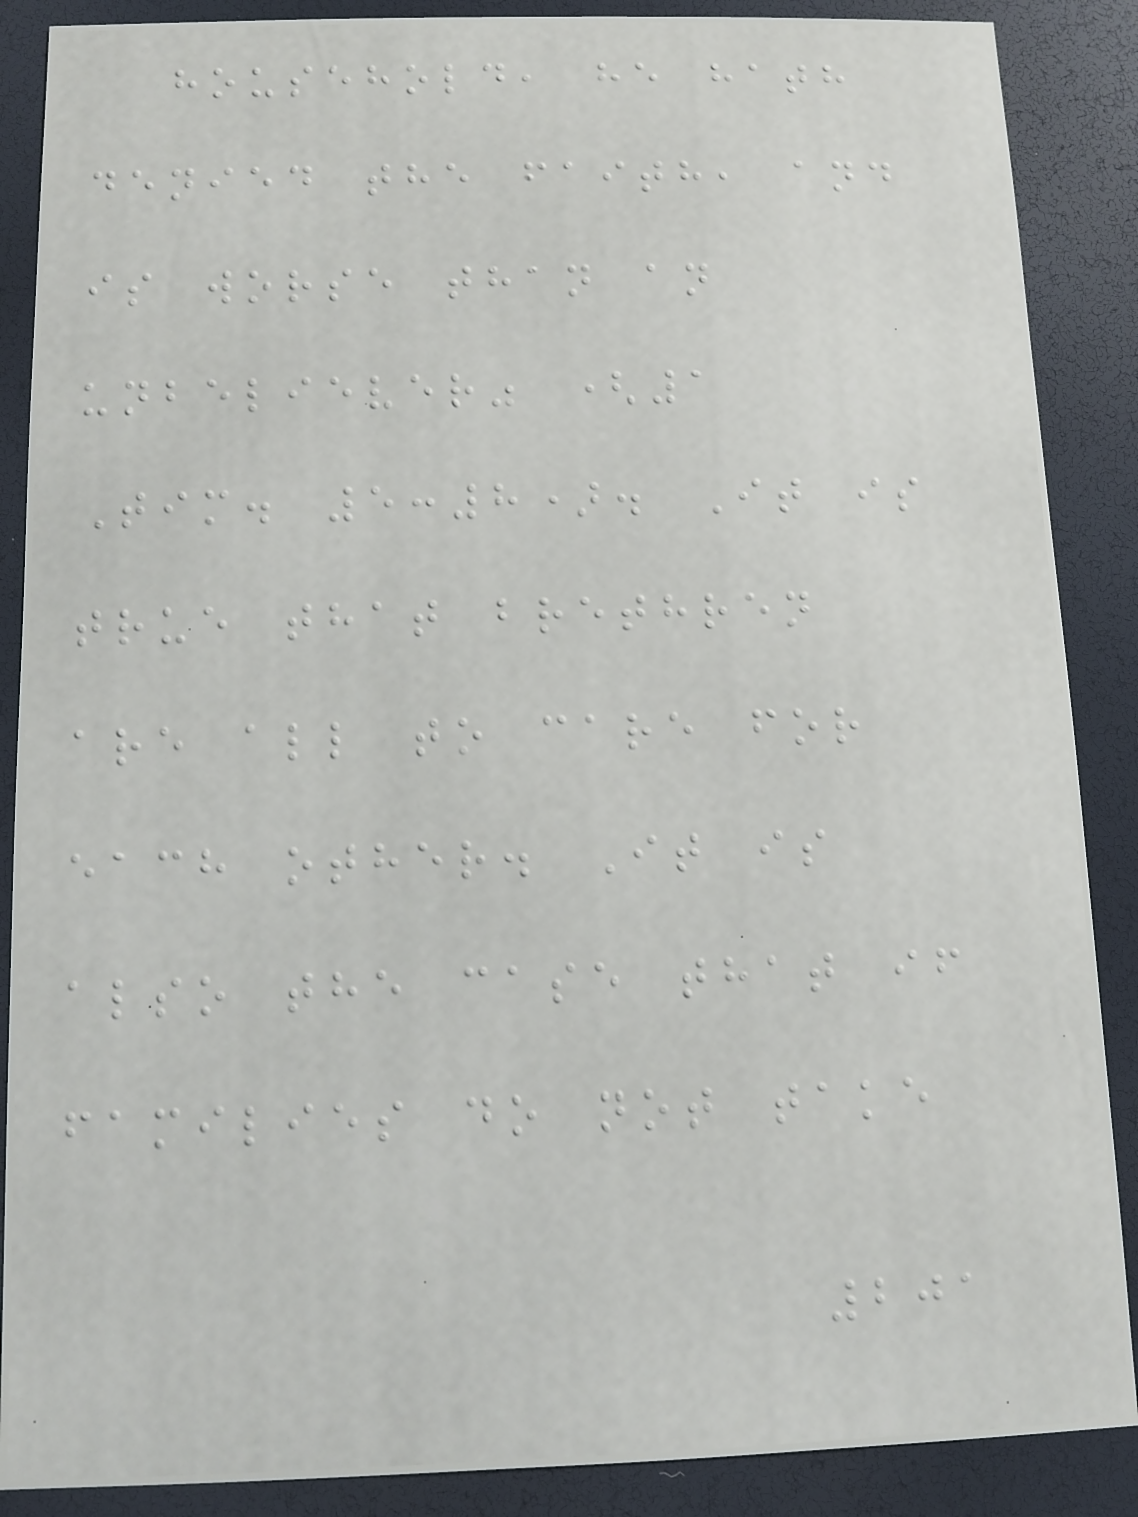household, he hath
denied the faith, and
is worse than an
unbeliever" (1
Tim. 5:8). It is
true that brethren
are all to care for
each other. It is
also the case that if
families do not take
201
